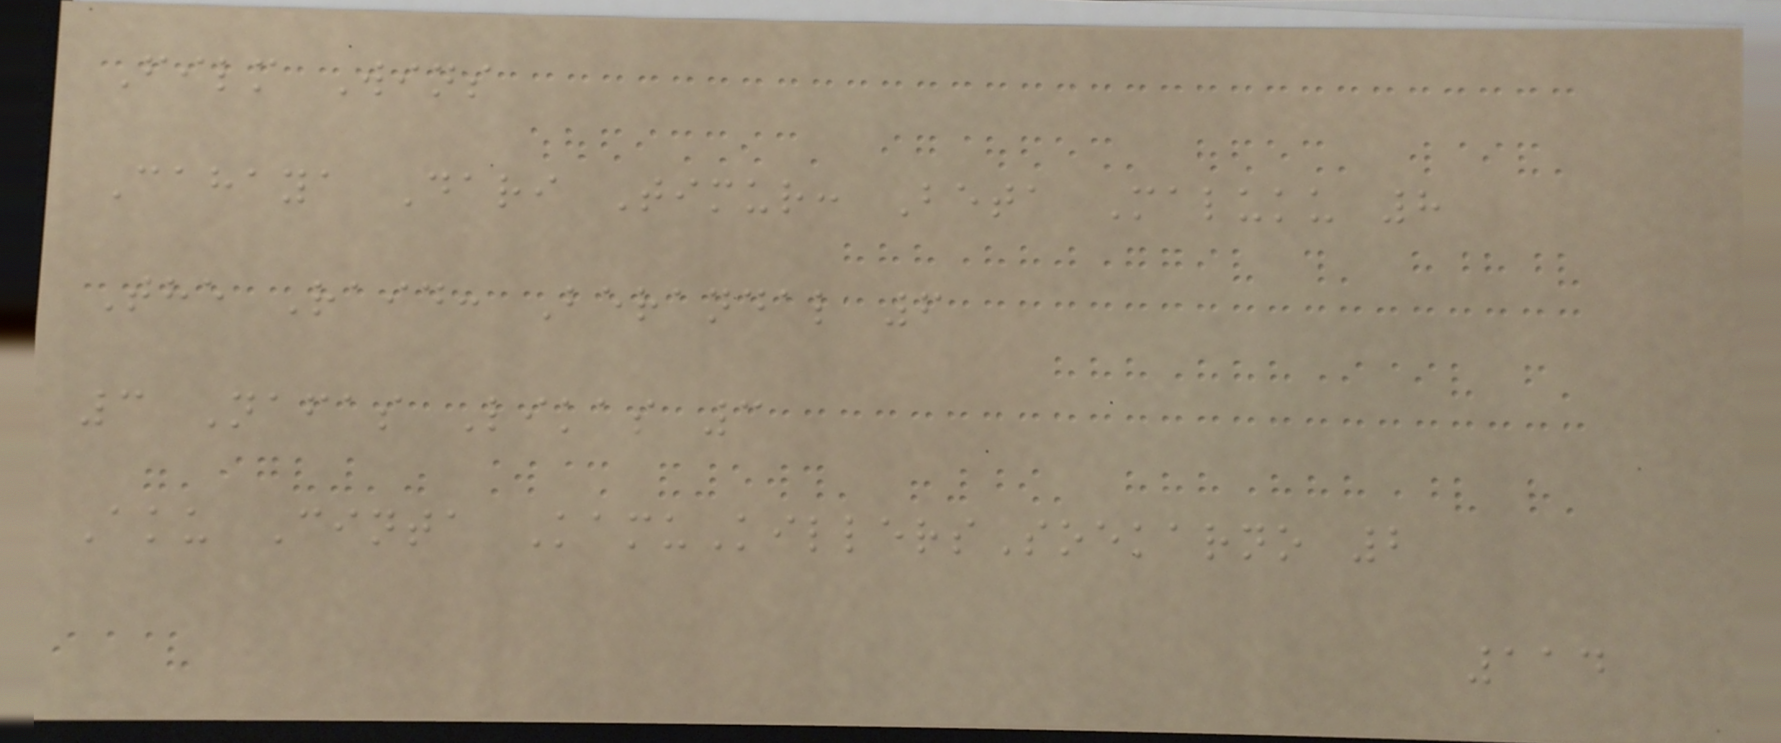Film Wins
Cahaya Dari Timur: Beta Maluku 8
The Raid: Berandal 6
3 Nafas Likas 3
Aku Cinta KamuKillersSoekarno 2
114
